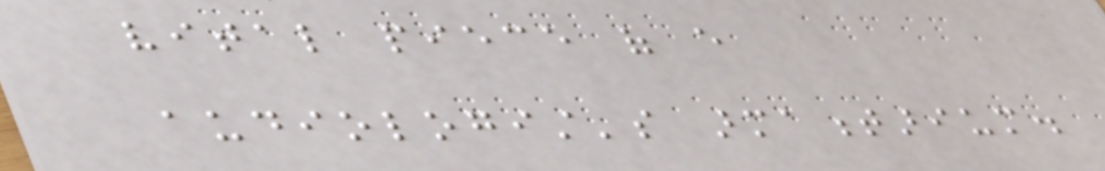vital piece of every
audiologist's armamentarium.
